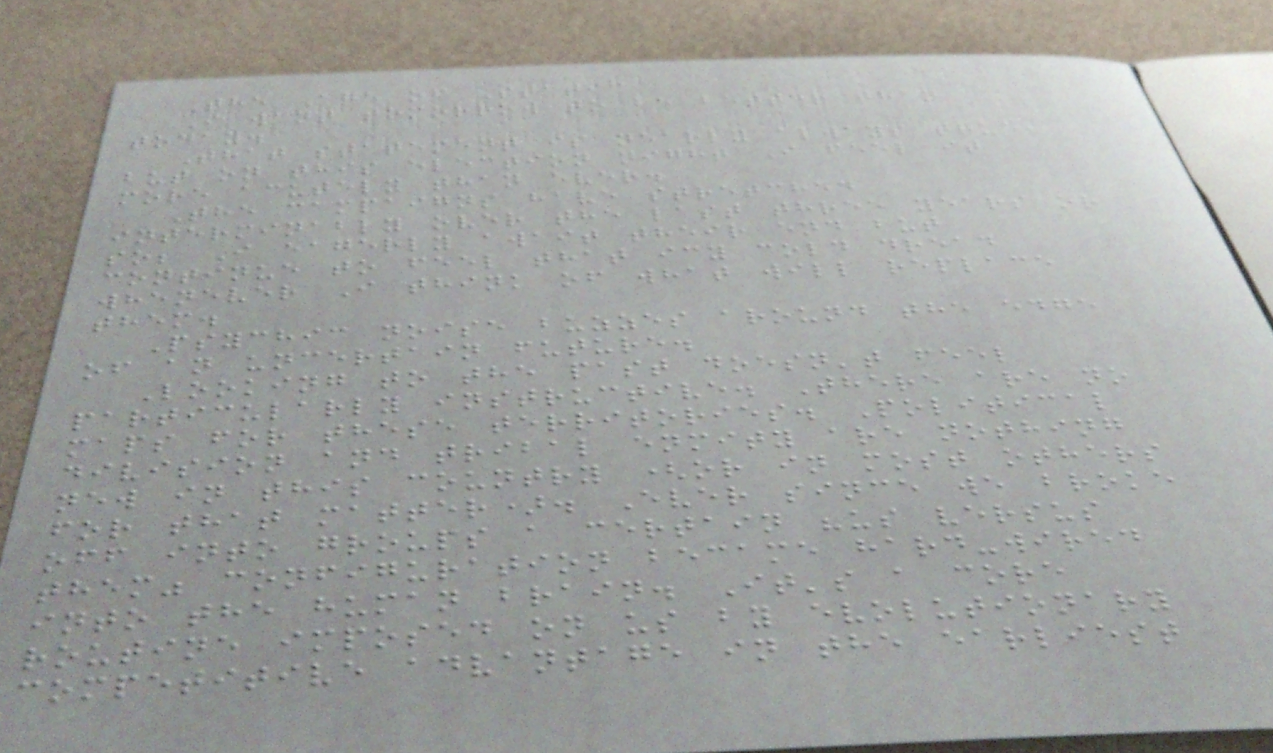The Age of Static
I want tomorrow to be better than
today.
That statement is nearly always true,
but on this election night I feel it
more acutely than ever.
The campaigns have stretched
interminably over the last three years or
so; I eagerly await their end but
continue to feel that icy cold dread
whenever I think of what will replace
them.
Psychic noise buzzes around the edge
of an uncertain future.
Looking to the past doesn't feel
particularly instructive. There are no
maps for these territories. Political
division and tribal enmity are nothing
new in this country (or in most others
for that matter). Ever since we broke
off into groups a certain "us versus
them" configuration became hard-wired
into the human brain. It's a core
routine imposed on us by evolutionary
competitive advantage in the earliest
